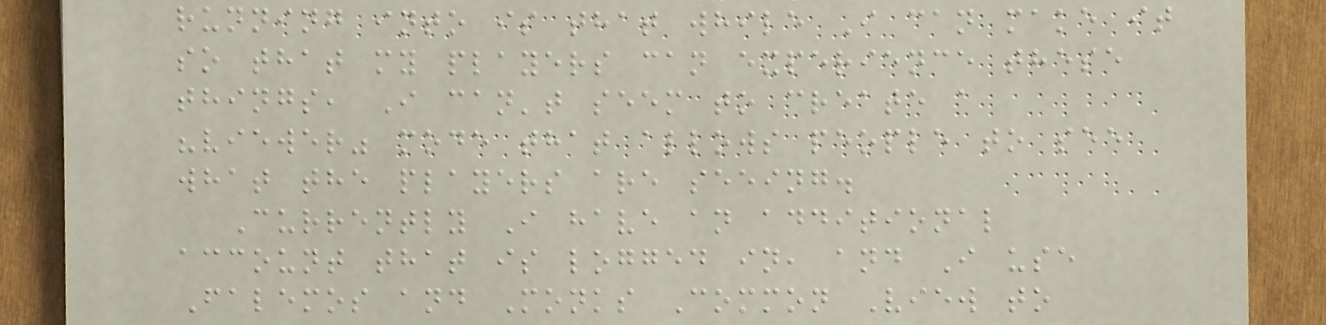running into is that while I can make it
so that my players can experience these
things, I can't seem to create a
"viewer" mode that allows people to see
what the players are seeing.
Currently I have an additional
account that is logged in, and I use
Falemos and Monks Common View to
